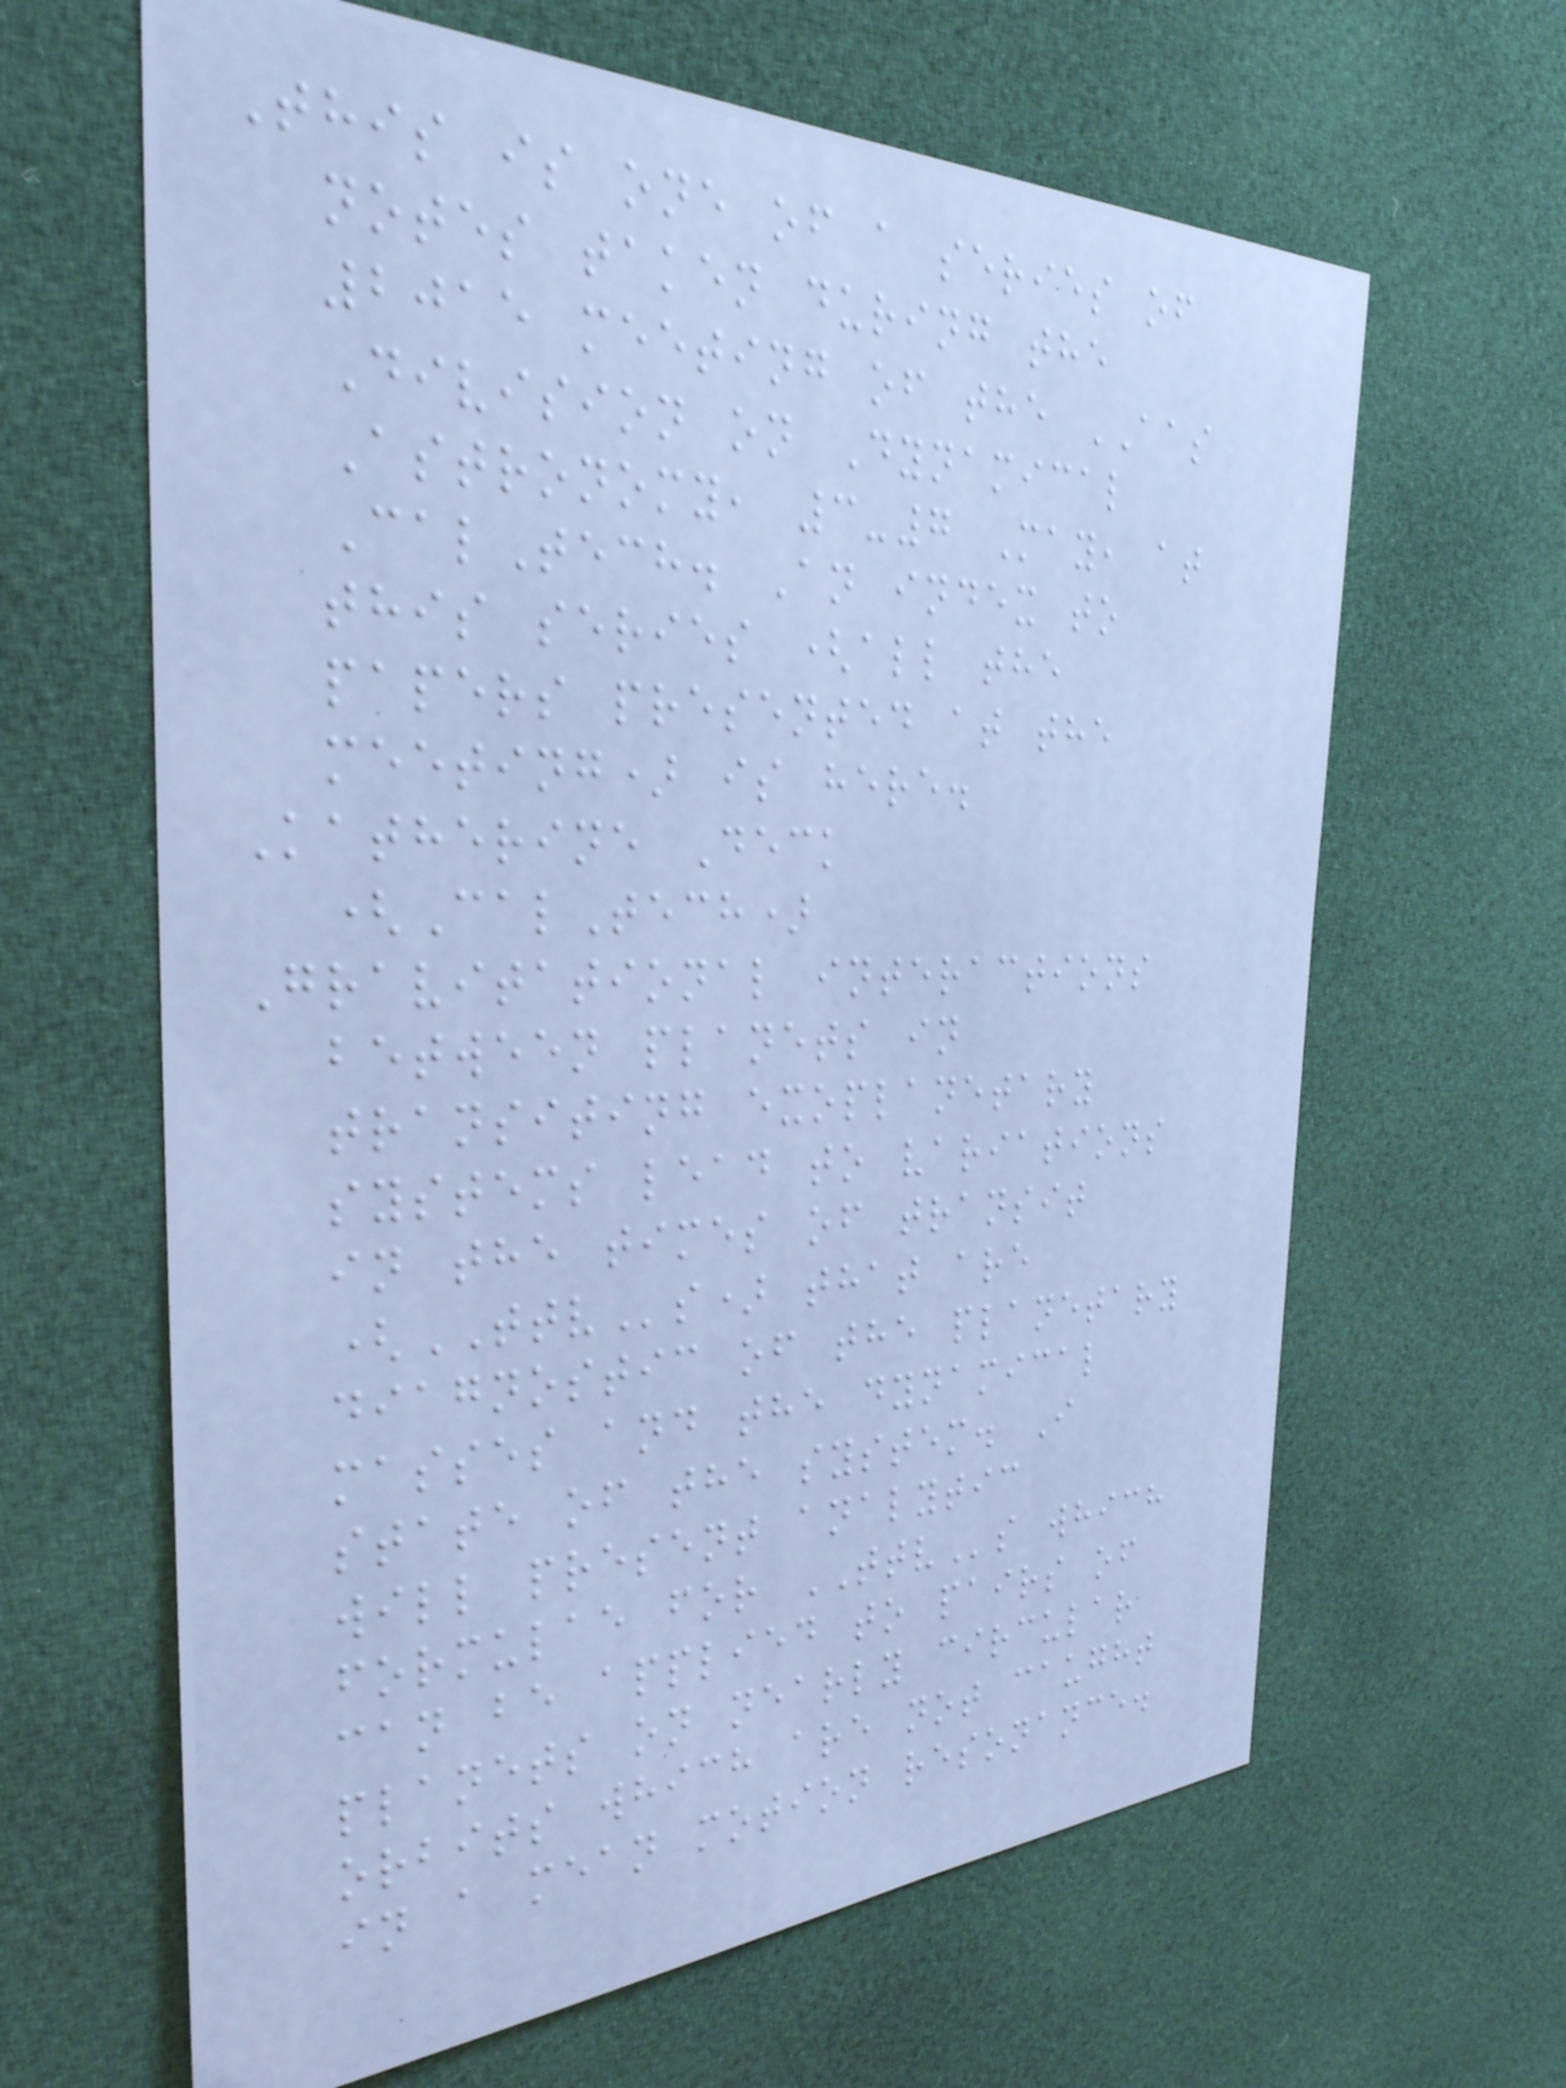This is one of a series of
notes taken during the
2015 meeting of the AAS
Division on Dynamical
Astronomy, 3-7 May, at
CalTech. An index to
this series (all the
papers presented at the
meeting) is here.
Katherine Deck
(CalTech)
Gravitational interactions
between planets in
transiting exoplanetary
systems lead to variations
in the times of transit
(TTVs) that are
diagnostic of the planetary
masses and the dynamical
state of the system. I
will present analytic
formulae for TTVs which
can be applied to pairs of
planets on nearly circular
orbits which are not caught
in a mean motion resonance.
